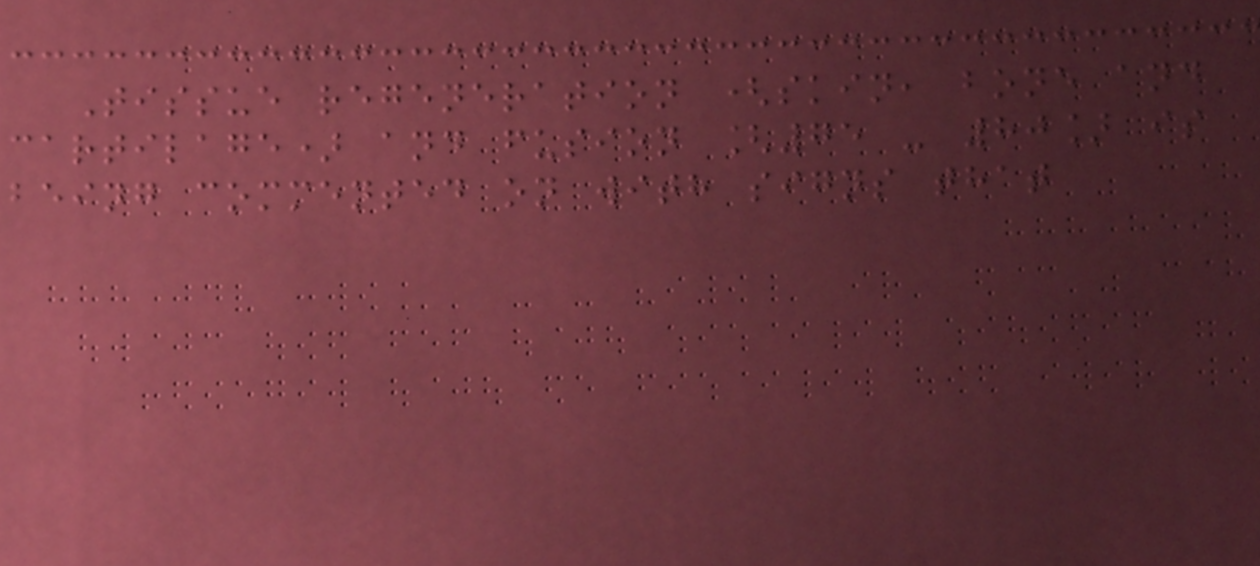Tissue regeneration (skin, bone and
cartilage) and fusion [75 - 80] is
being commented on with signs that
